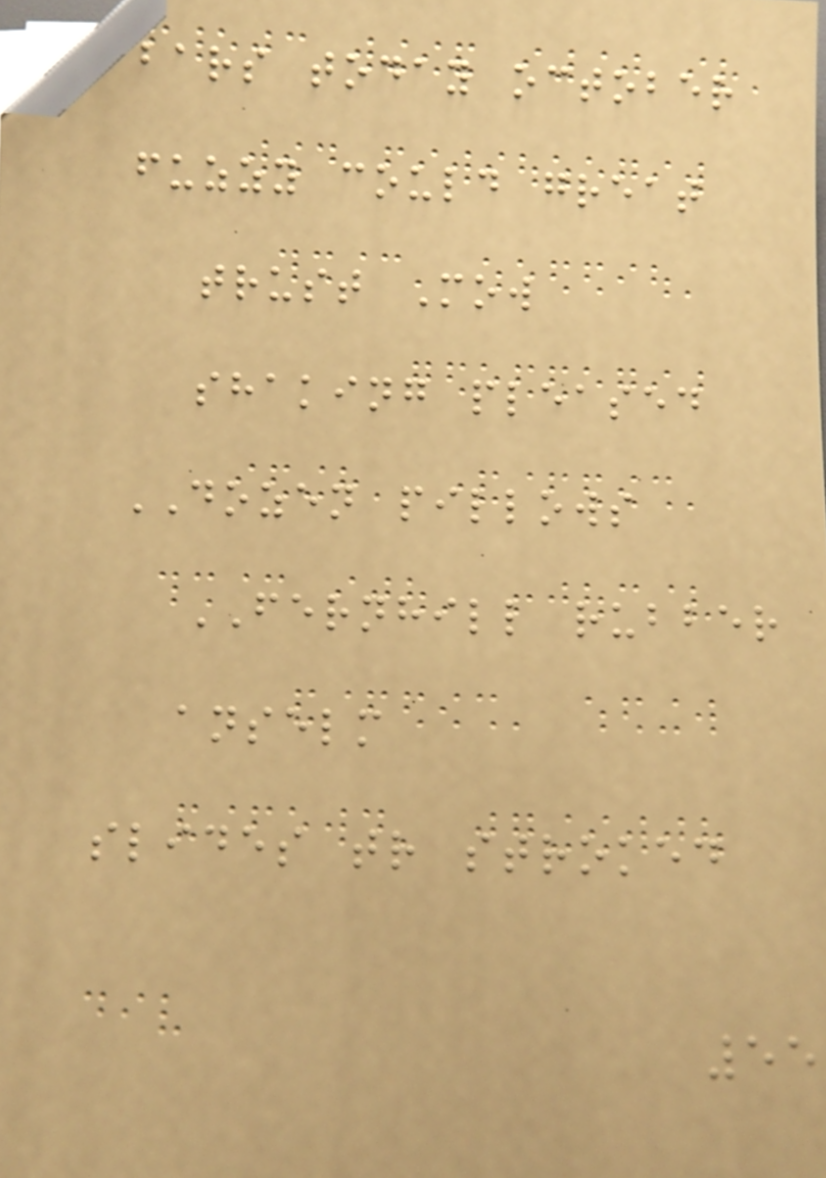bars today october
fuzzy could great
trust Mow
shaking pleased
DOZEN pillows
FERNHILL rubber
anselm
slides tr stroked
55
